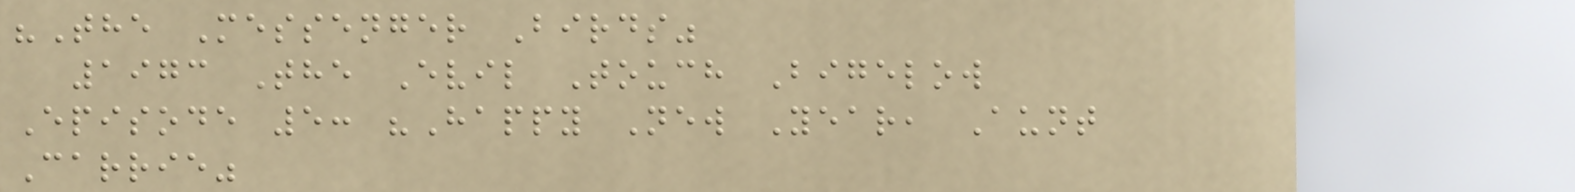"The Messenger Birds"
1973 The Evil Touch Bigelow
Episode 5: "Happy New Year, Aunt
Carrie"
